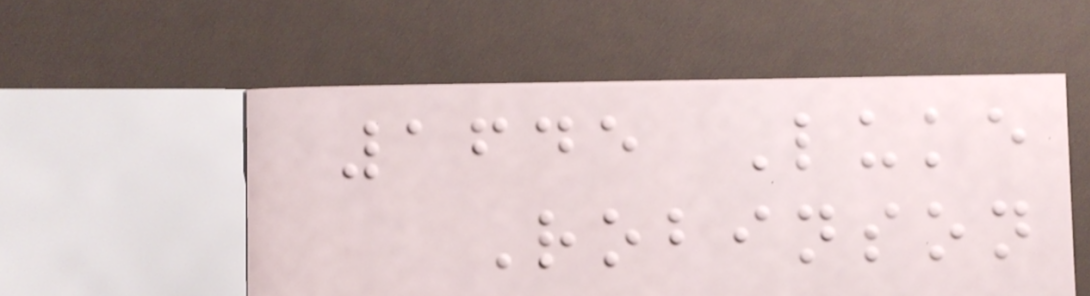1645 Luke
Robinson
